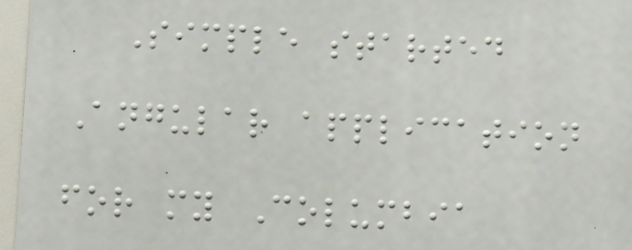Simple started
Angular application
for my Columbia
